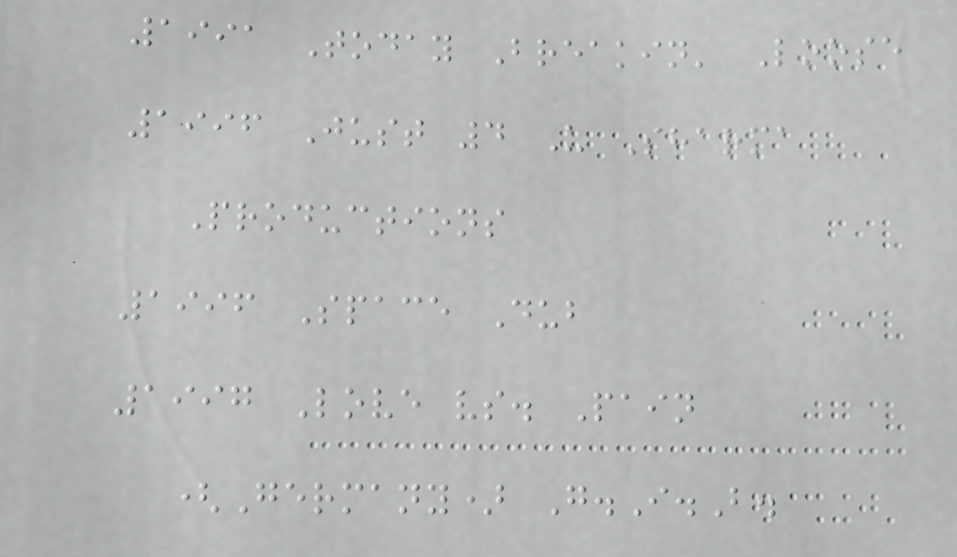1991 Today Breakin' Loose
1996 Just 4 U Sharma
Productions
1996 Space Dub
1997 Love vs. Pain
(Germany) G.I.B.
